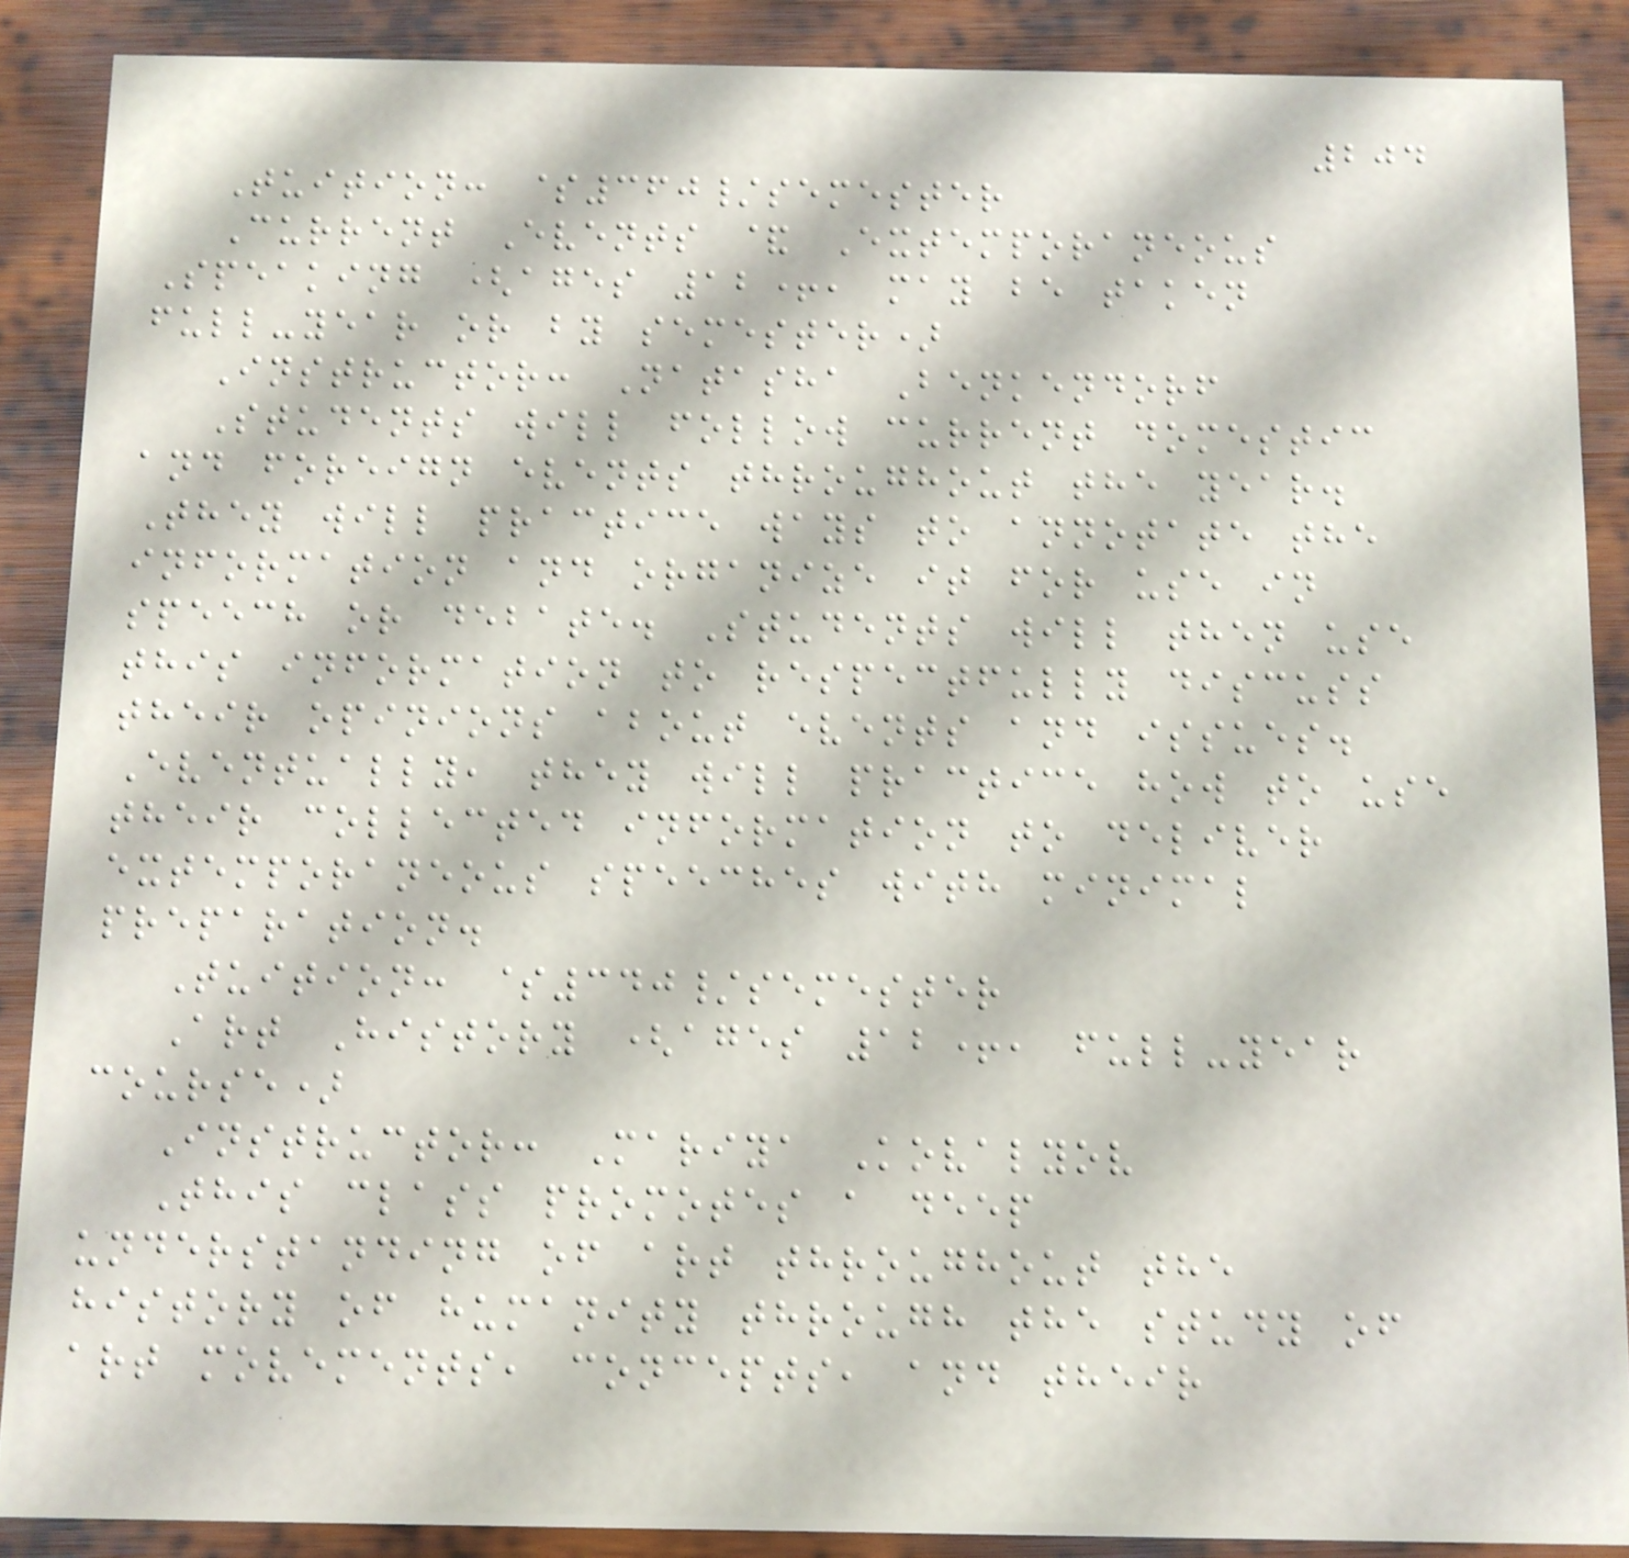204
Tuition: $360/semester
Current Events & Extemporaneous
Speaking (ages 12+, may be taken
full-year or by semester)
Instructor: Natasha Benkendorf
Students will follow current domestic
and foreign events throughout the year.
They will practice ways to annotate the
information and organize it for use in
speech or debate. Students will then use
this information to respectfully discuss
their opinions about events and issues.
Eventually, they will practice how to use
their collected information to deliver
extemporaneous speeches with minimal
preparation.
Tuition: $340/semester
Art History (ages 12+, full-year
course)
Instructor: Mariya Kovalyov
This class promotes a deep
understanding of art throughout the
history of humanity through the study of
art movements, concepts, and their
